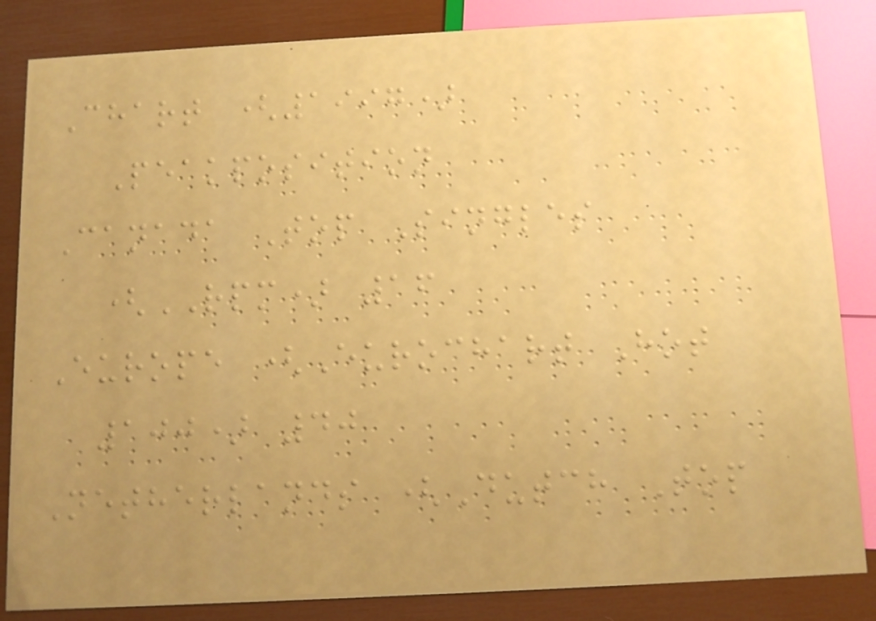Chart (1997)
Peakposition
Canada Top Singles
(RPM) 16
Europe (Eurochart Hot
100) 40
Netherlands (Dutch Top
